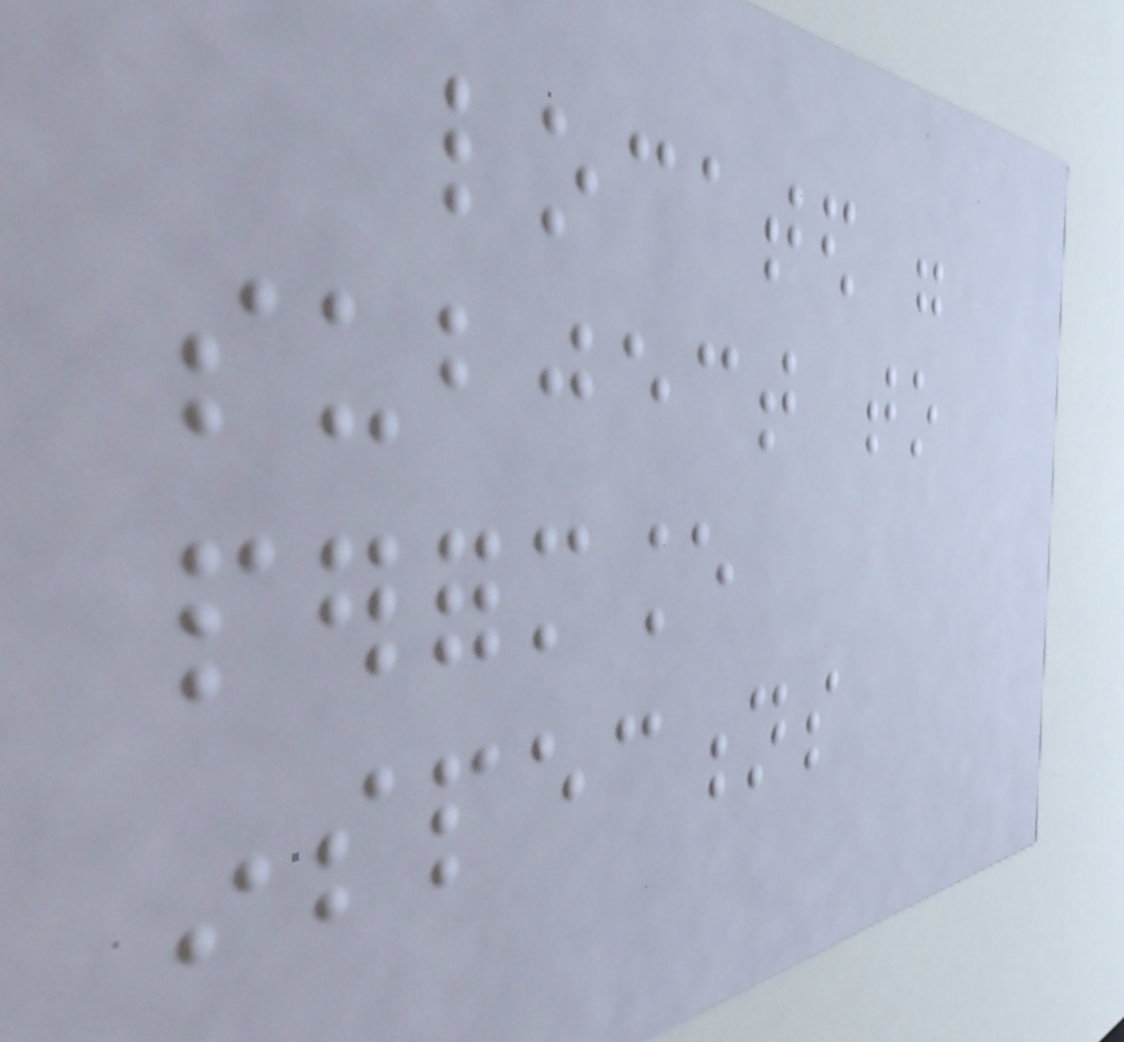located were
subject to
performance
inspections
